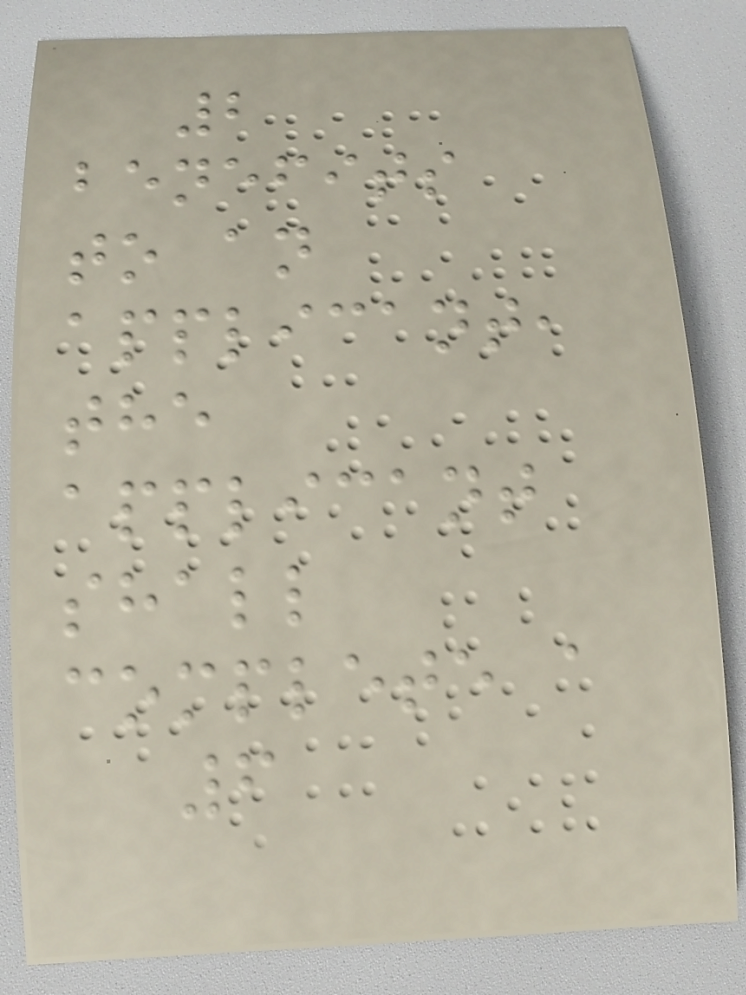2
benefits
to an
applicant,
the
applicant
shall
complete a
6
